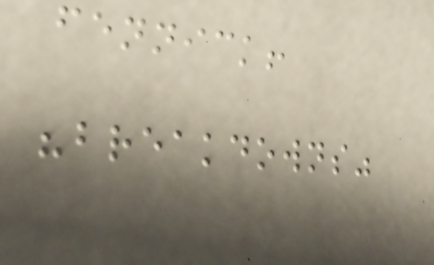fennick!
"breakdowns"
